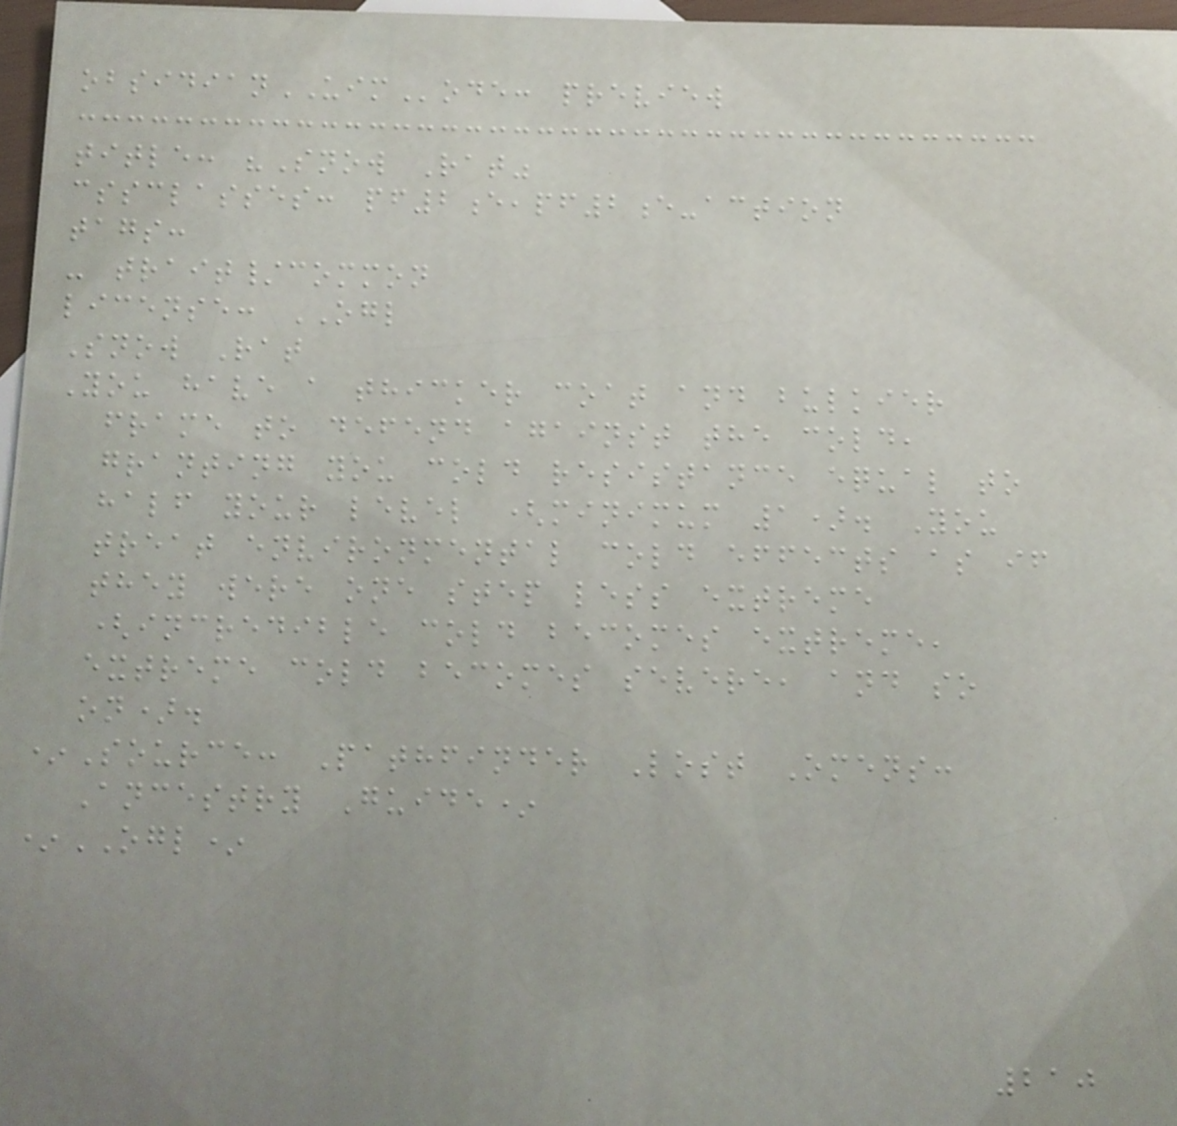obsidianUIMode: preview
title: "Snow Rat"
cssclasses: pf2e,pf2e-action
tags:
- trait/common
license: OGL
Snow Rat
You have a thicker coat and bulkier
frame to defend against the cold,
granting you cold resistance equal to
half your level (minimum 1). You
treat environmental cold effects as if
they were one step less extreme
(incredible cold becomes extreme,
extreme cold becomes severe, and so
on).
*Source: Pathfinder Lost Omens:
Ancestry Guide*
*OGL*
210
